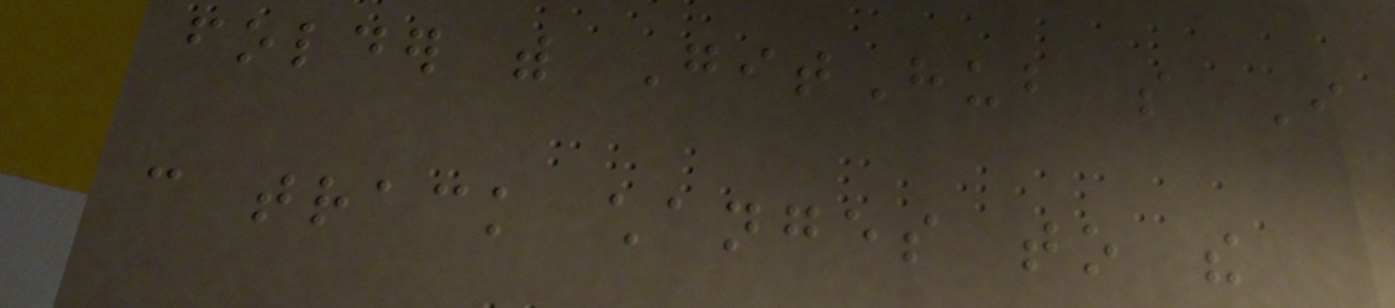folder with GitHub so I
can track changes to the
